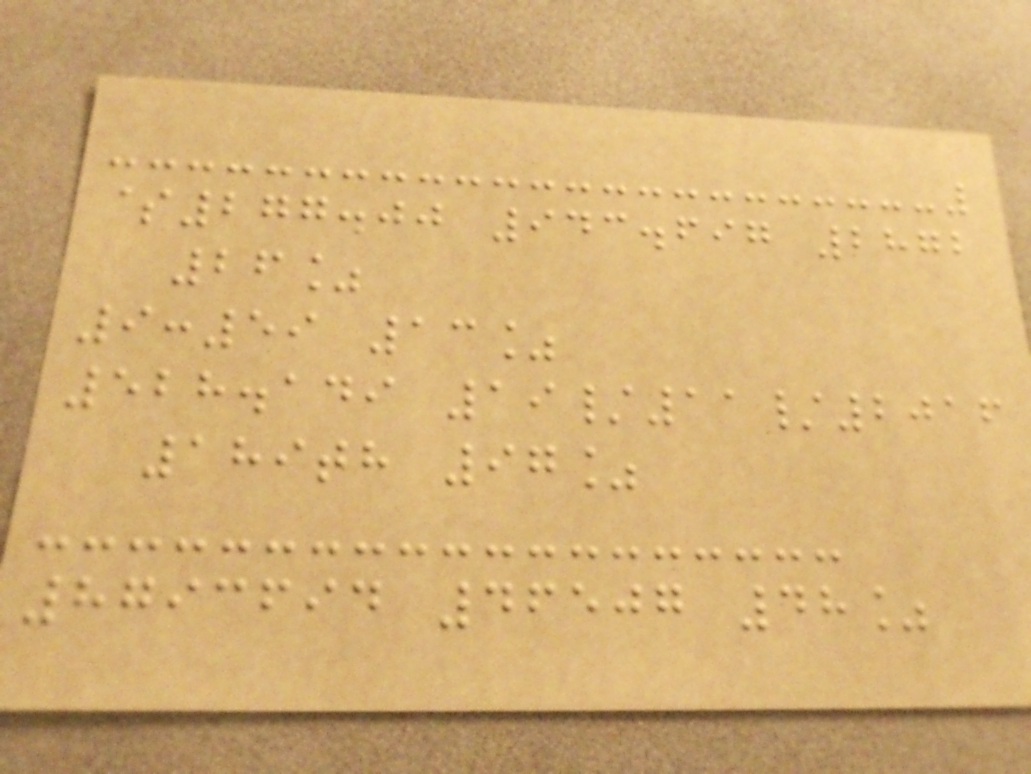$277.00 943.697 2872
26%
9:59 13%
528.149 19/11/2016
189th 97%
8793694 46507 48%
